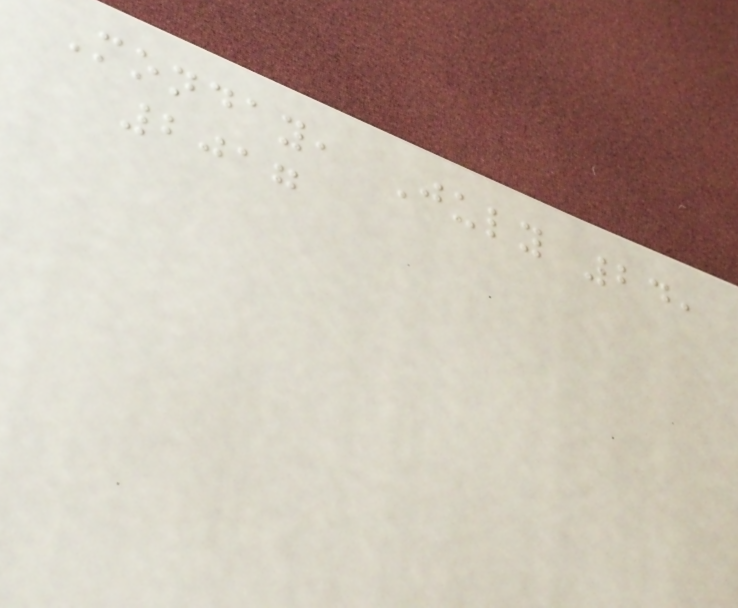Monday, July 24,
2017
